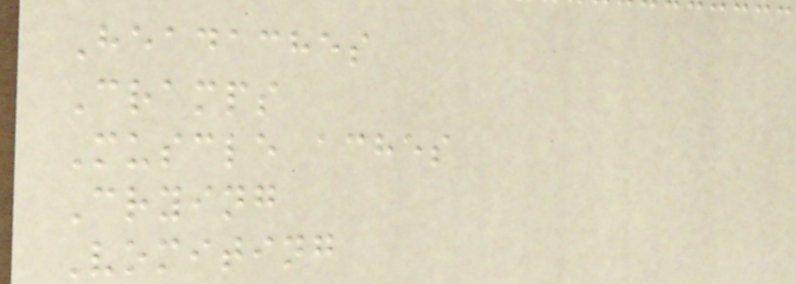Headaches
Cramps
Muscle aches
Crying
Vomiting
